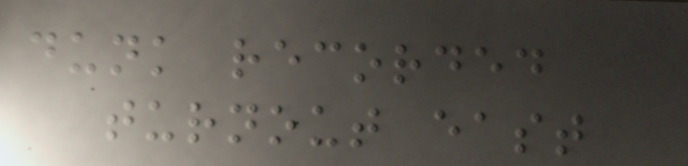dunk recorded
turnout east
